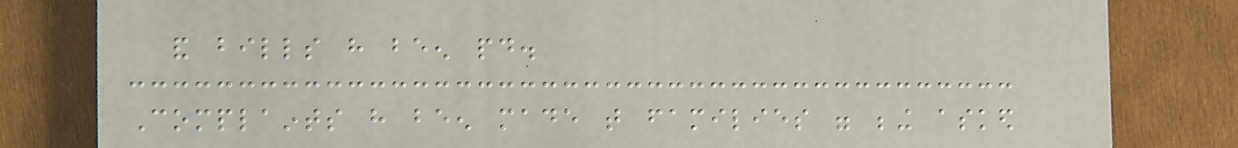and bills have been paid.
Complaints have been made that families were being asked
